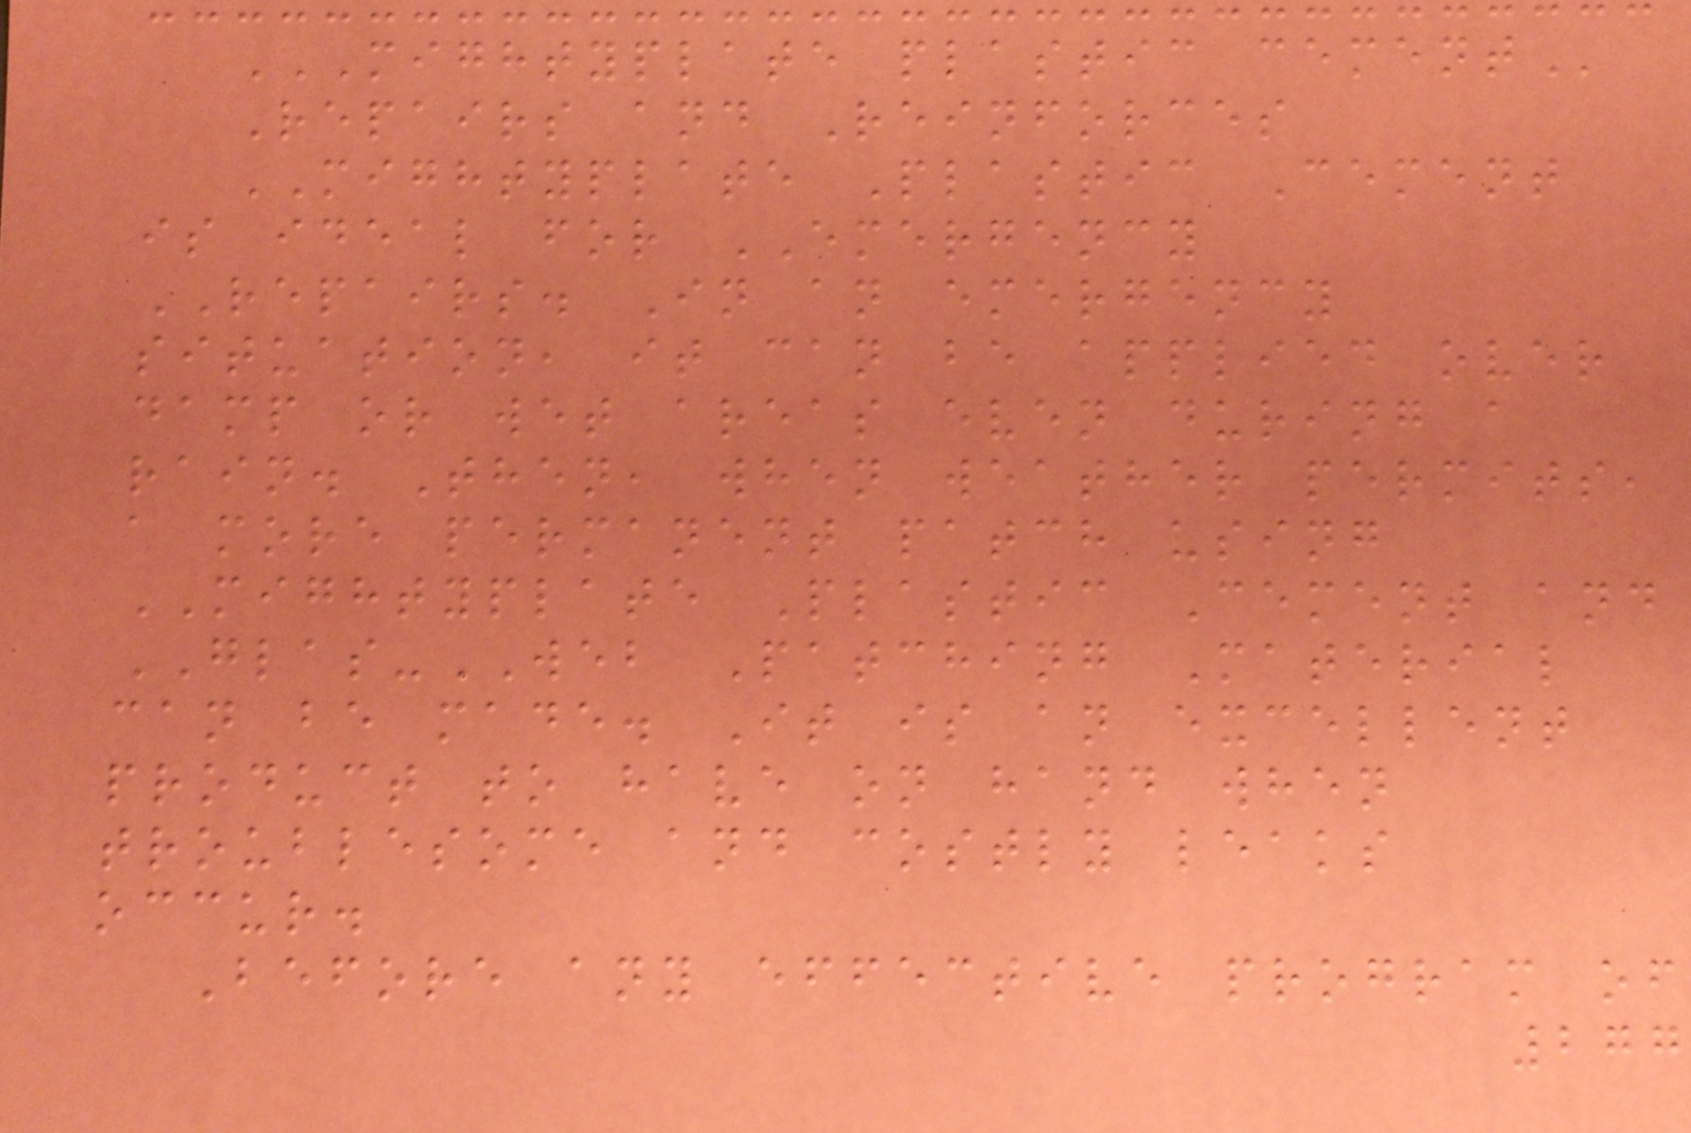MIGHTYPLATE PLASTIC CEMENT
Repairs and Reinforces
MIGHTYPLATE Plastic Cement
is ideal for EMERGENCY
REPAIRS. In an emergency
situation, it can be applied over
damp or wet areas even during a
rain. Then, when weather permits,
a more permanent patch using
MIGHTYPLATE Plastic Cement and
GLAS-WEB Patching Material
can be made. It is an excellent
product to have on hand when
troublesome and costly leaks
occur.
Before any effective program of
277
